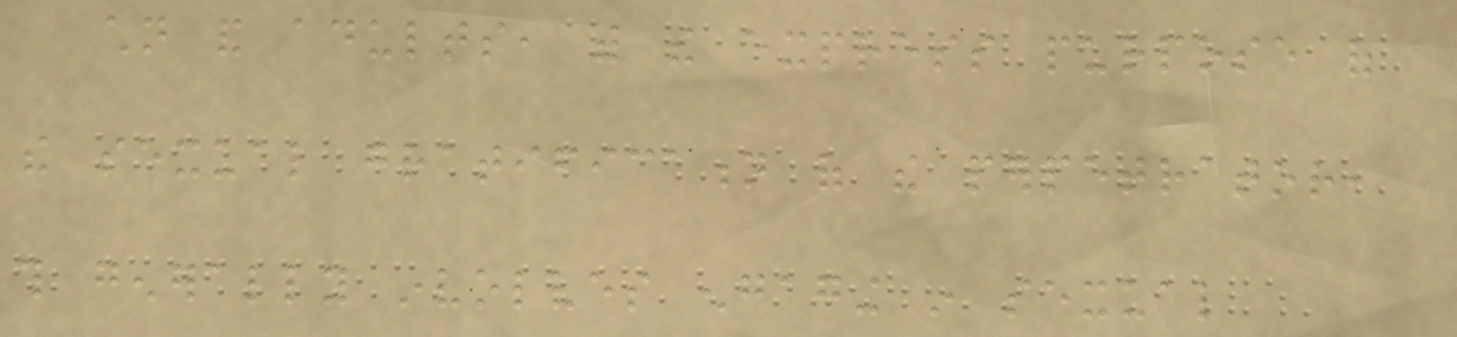children and adults, with the express purpose of
the sexual gratification of the perpetrator,
this generally involves engaging in sexual
